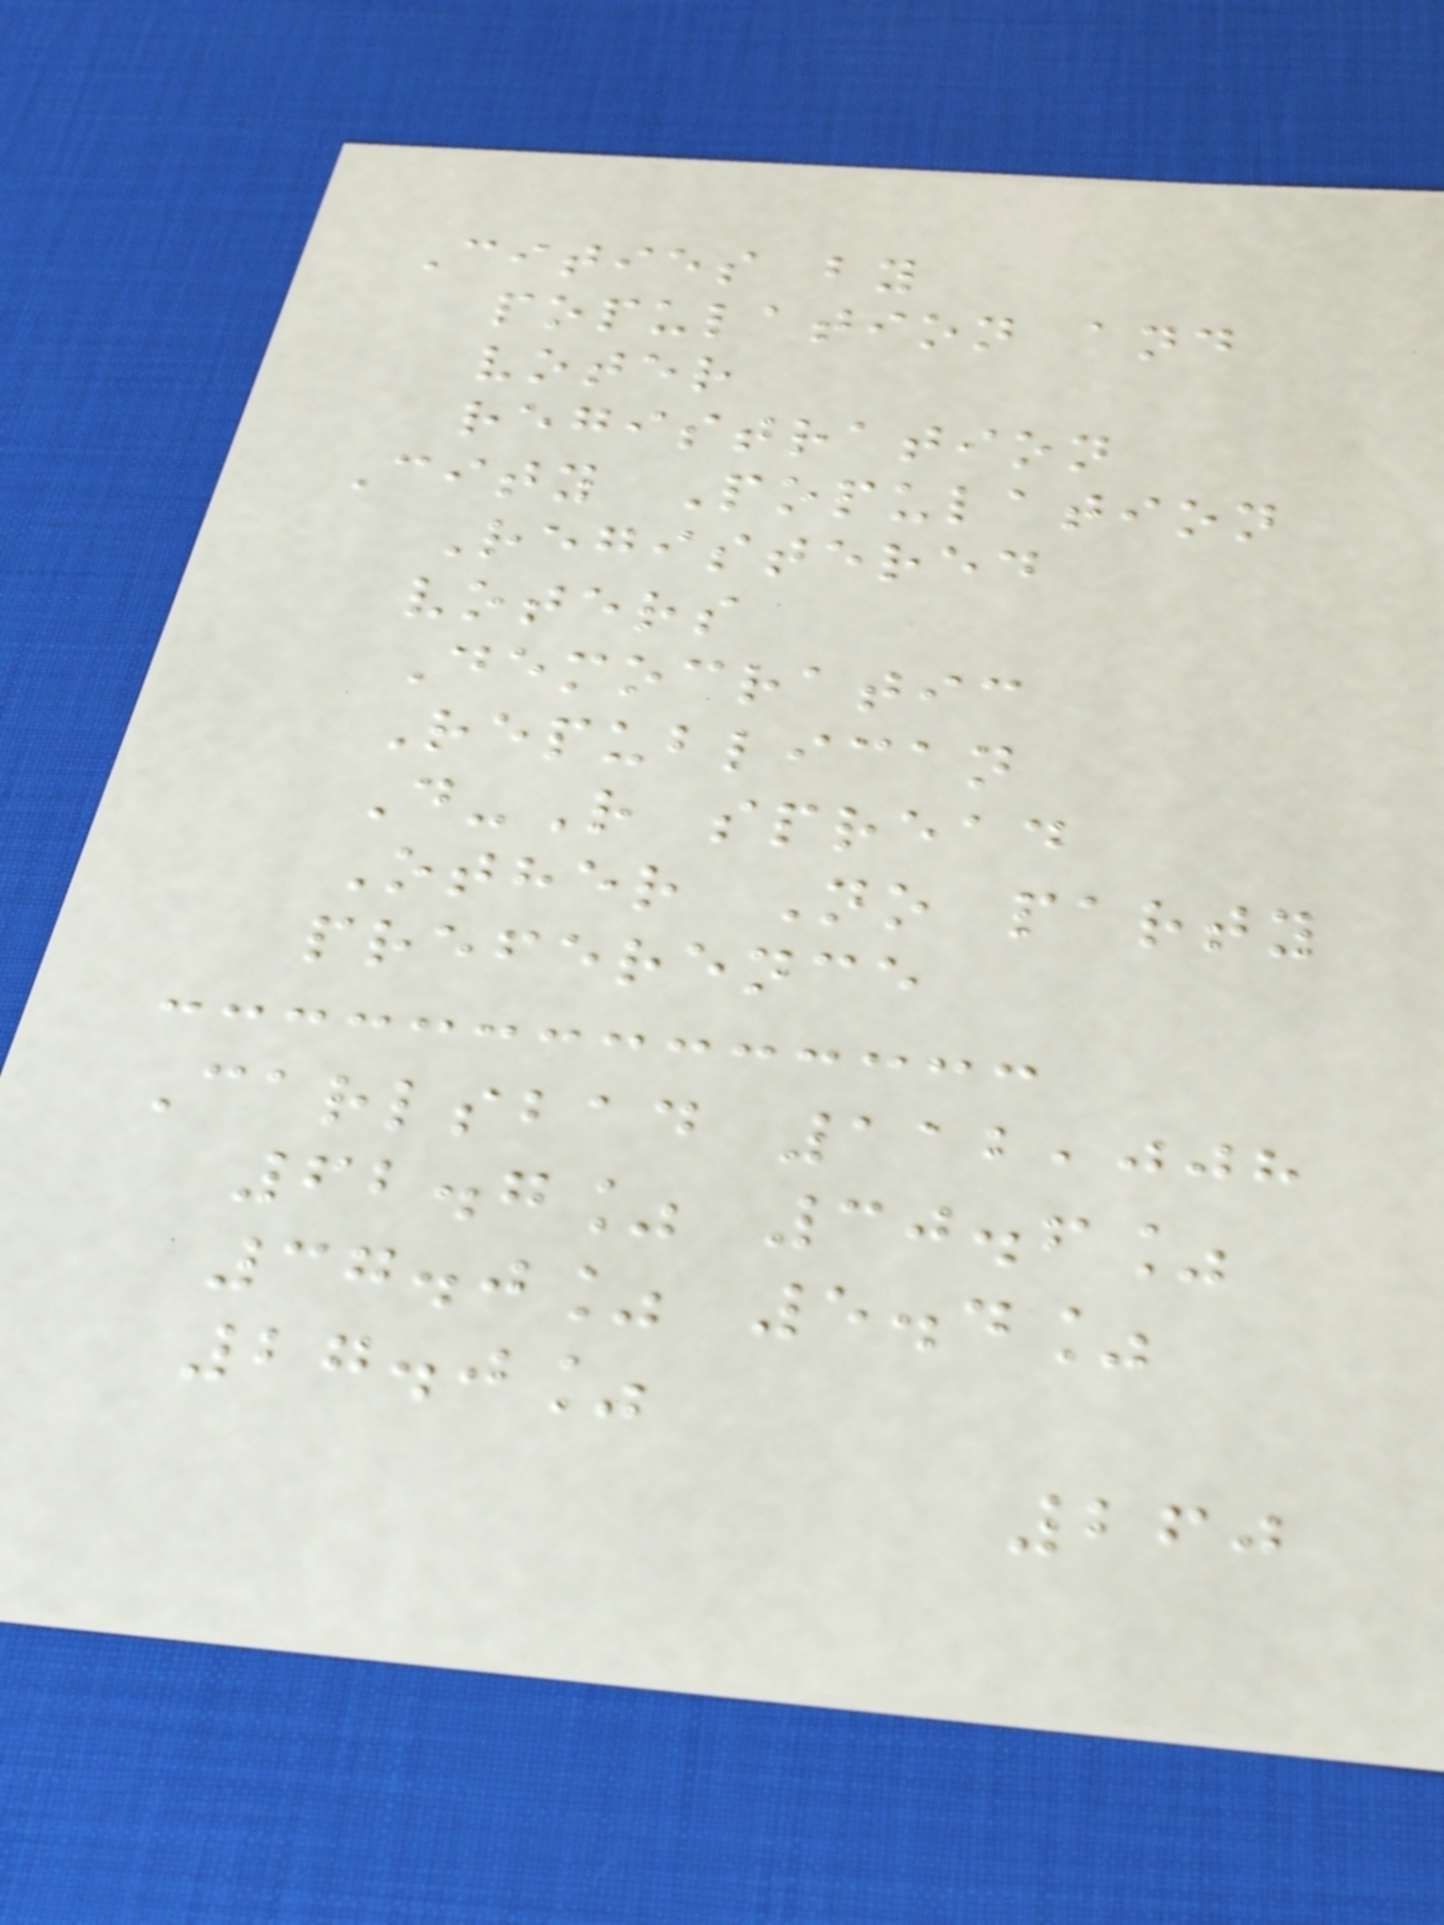Cities by
population and
voter
registration
City Population
Registered
voters
Democratic
Republican
D-R spread
Other No party
preference
Carlsbad 112,008
62.7% 30.6%
37.0% 5.4%
27.0%
260
